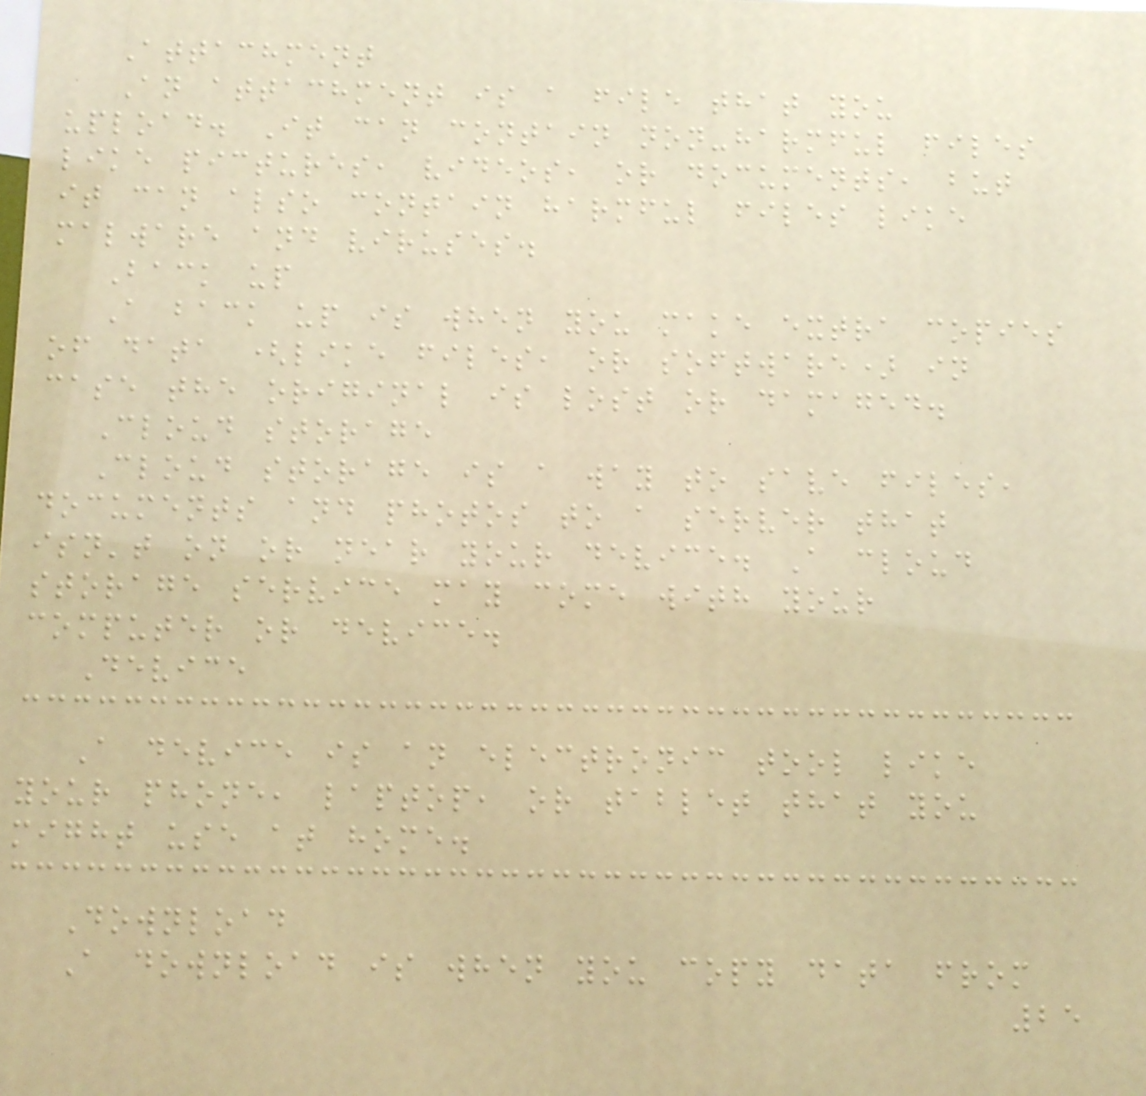Attachment
An attachment is a file that you
upload. It can contain non-harmful files
like pictures, videos, or documents, but
it can also contain harmful files like
malware and viruses.
Back up
A back up is when you make extra copies
of data (like files, or software) in
case the original is lost or damaged.
Cloud storage
Cloud storage is a way to save files,
documents and photos to a server that
isn't on or near your device. A cloud
storage service may come with your
computer or device.
Device
A device is an electronic tool like
your phone, laptop, or tablet that you
might use at home.
Download
A download is when you copy data from
25
